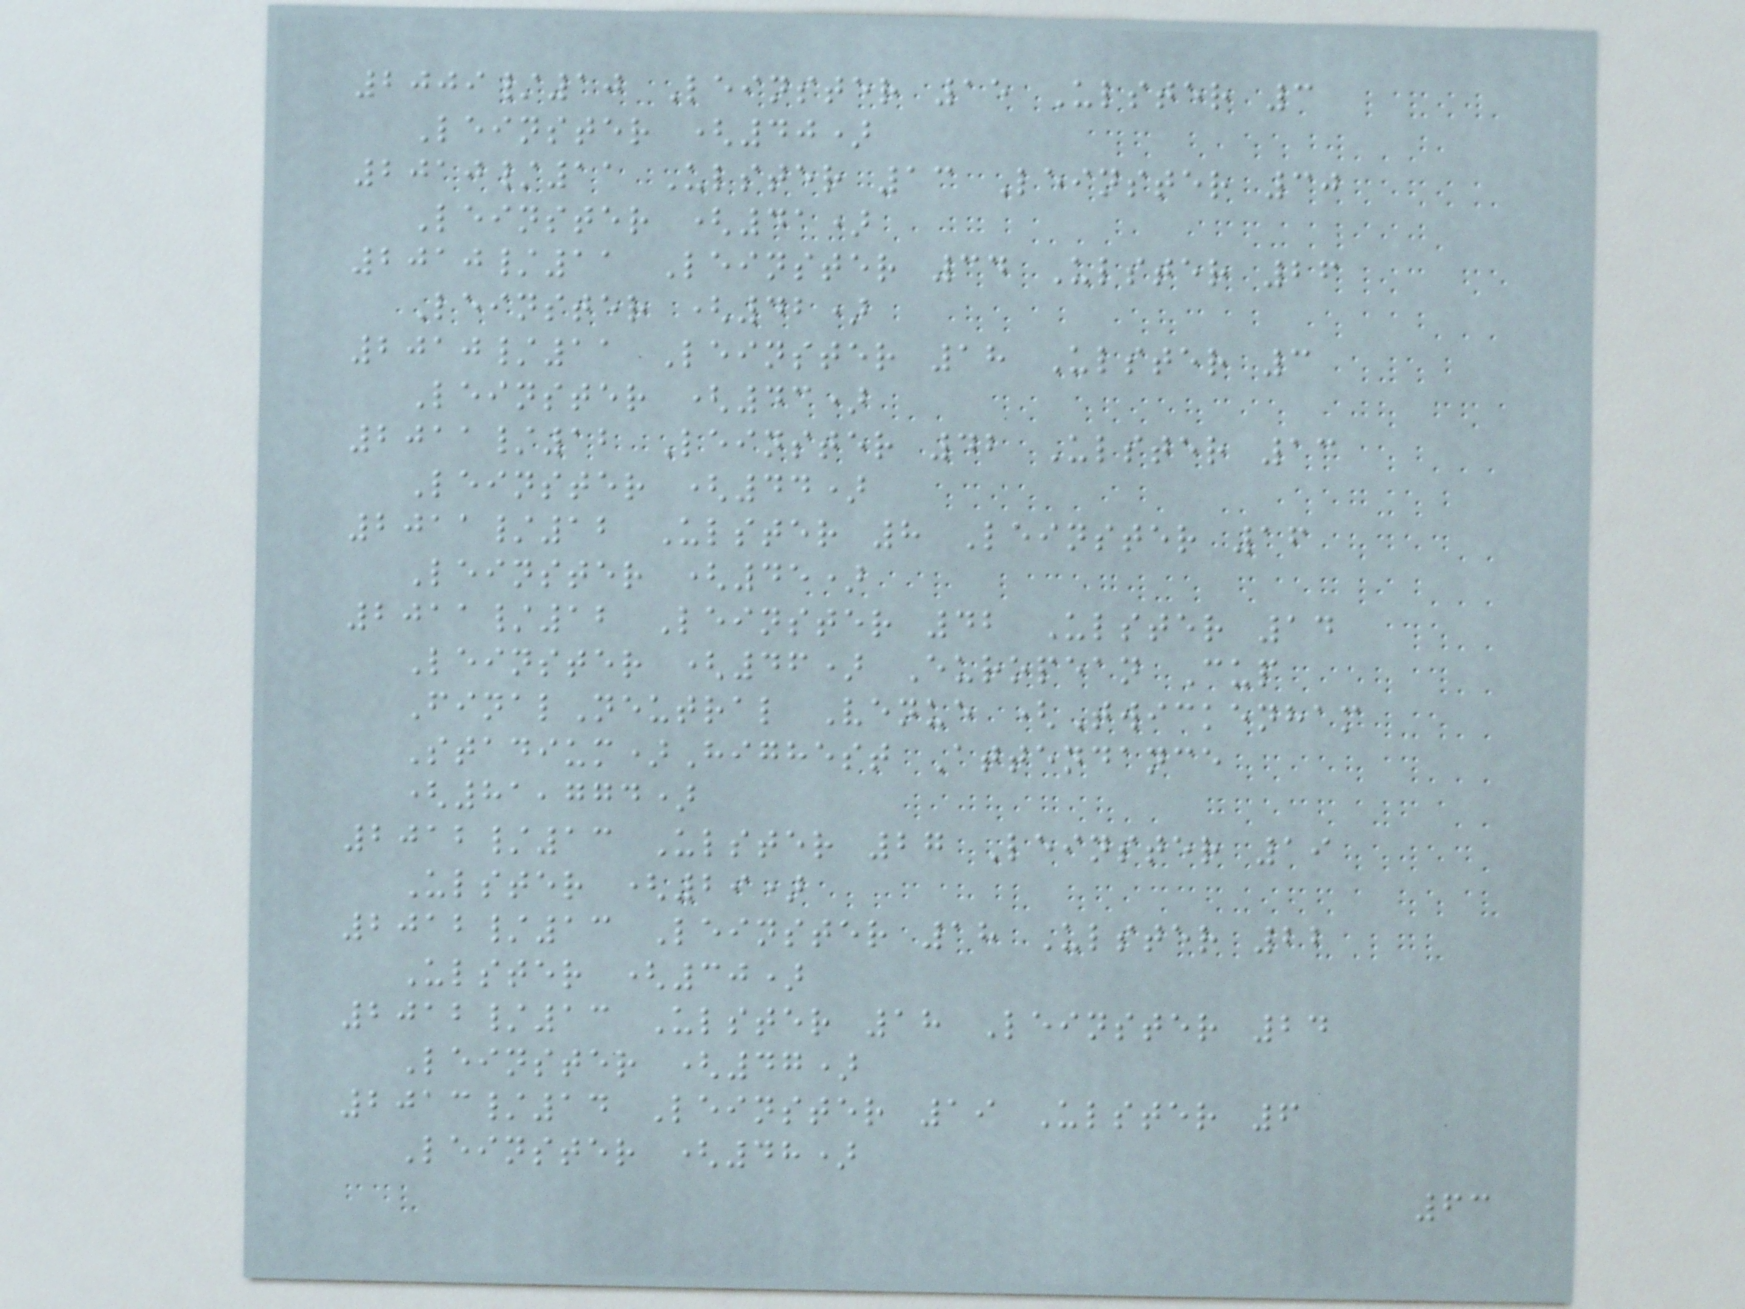2009/10 Leinster 15 Ulster 3
Leinster (40)
2010/11 Ulster 13 Leinster 30
Leinster (41)
2010/11 Leinster 34 Ulster 26
Leinster (42)
2010/11 Leinster 18 Ulster 3
Leinster (43)
2011/12 Leinster 42 Ulster 13
Leinster (44)
2011/12 Ulster 8 Leinster 16
Leinster (45)
2011/12 Leinster 42 Ulster 14
Leinster (46) European Cup
FinalNeutral Venue (Twickenham
Stadium)Highest Attendance
(81,774)
2012/13 Ulster 27 Leinster 19
Ulster (29)
2012/13 Leinster 18 Ulster 22
Ulster (30)
2012/13 Ulster 18 Leinster 24
Leinster (47)
2013/14 Leinster 19 Ulster 6
Leinster (48)
63
